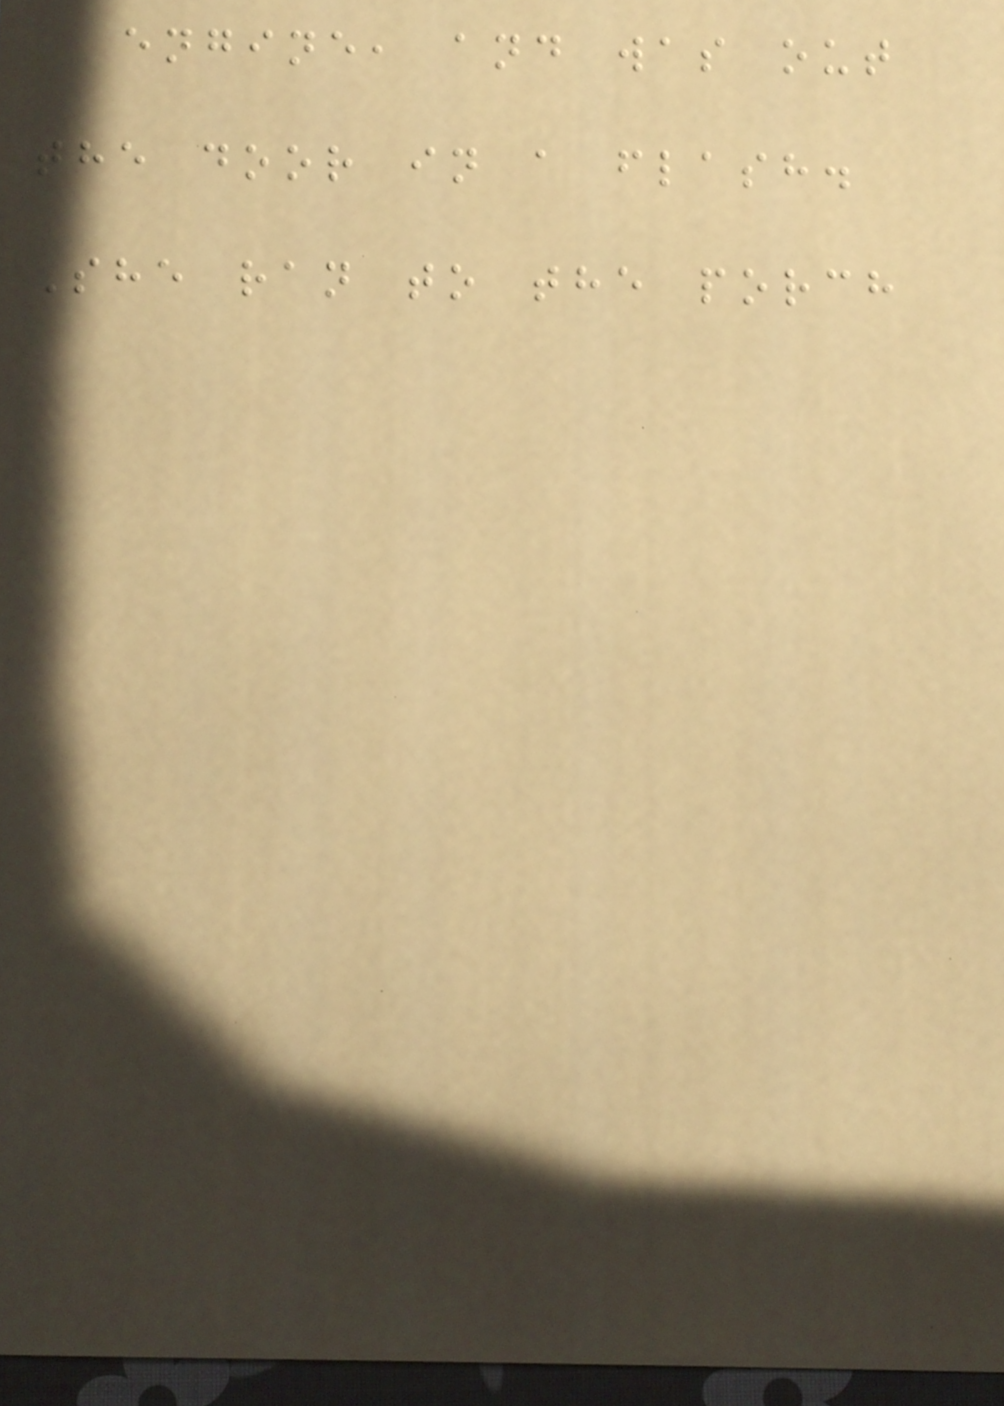engine, and was out
the door in a flash.
She ran to the porch
